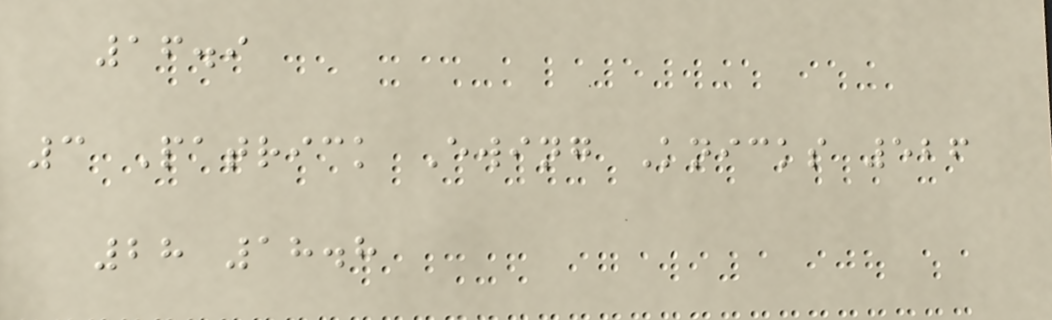16.9
3 Patrick Ewing Knicks 526
28 18.8
